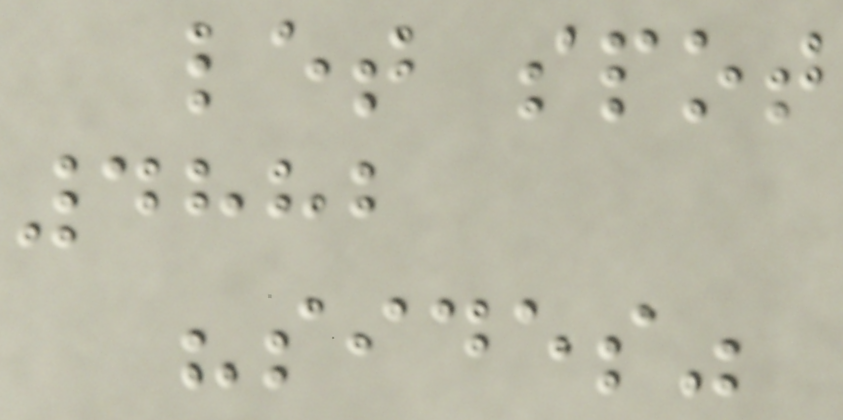let spot
4882
"sides"
